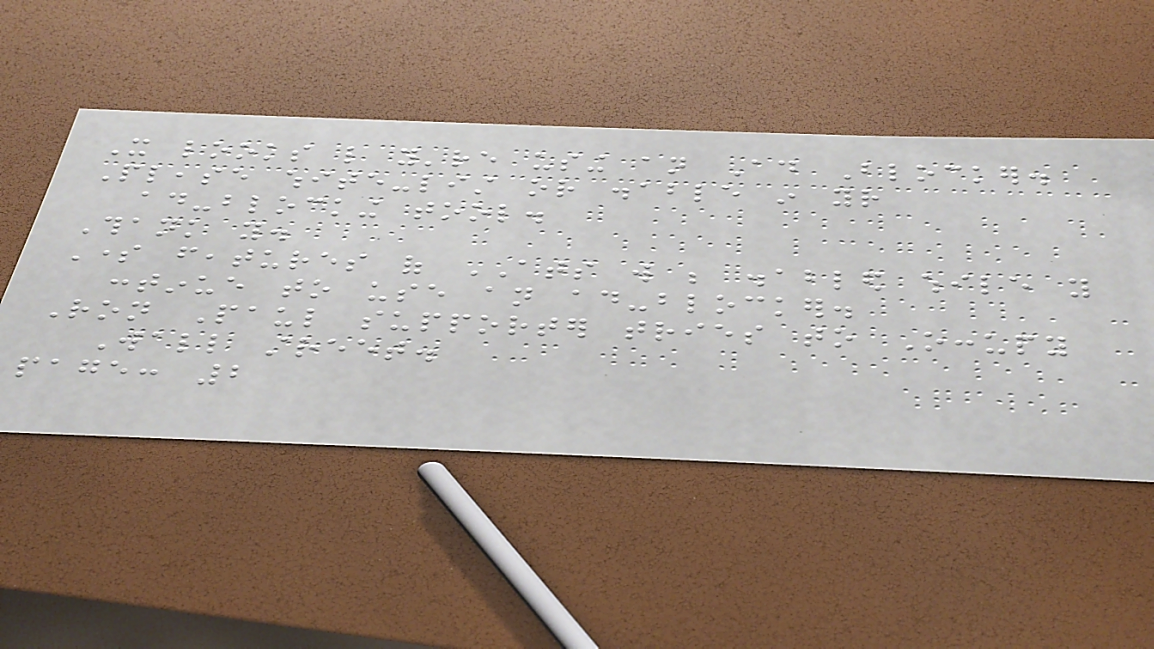It looks like you're using an Ad Blocker.
Please white-list or disable in your
ad-blocking tool.
Thank you.
Some features of ATS will be disabled while you
continue to use an ad-blocker.
Ron Paul supporter tries to Occupy
Wall street.
page: 2
